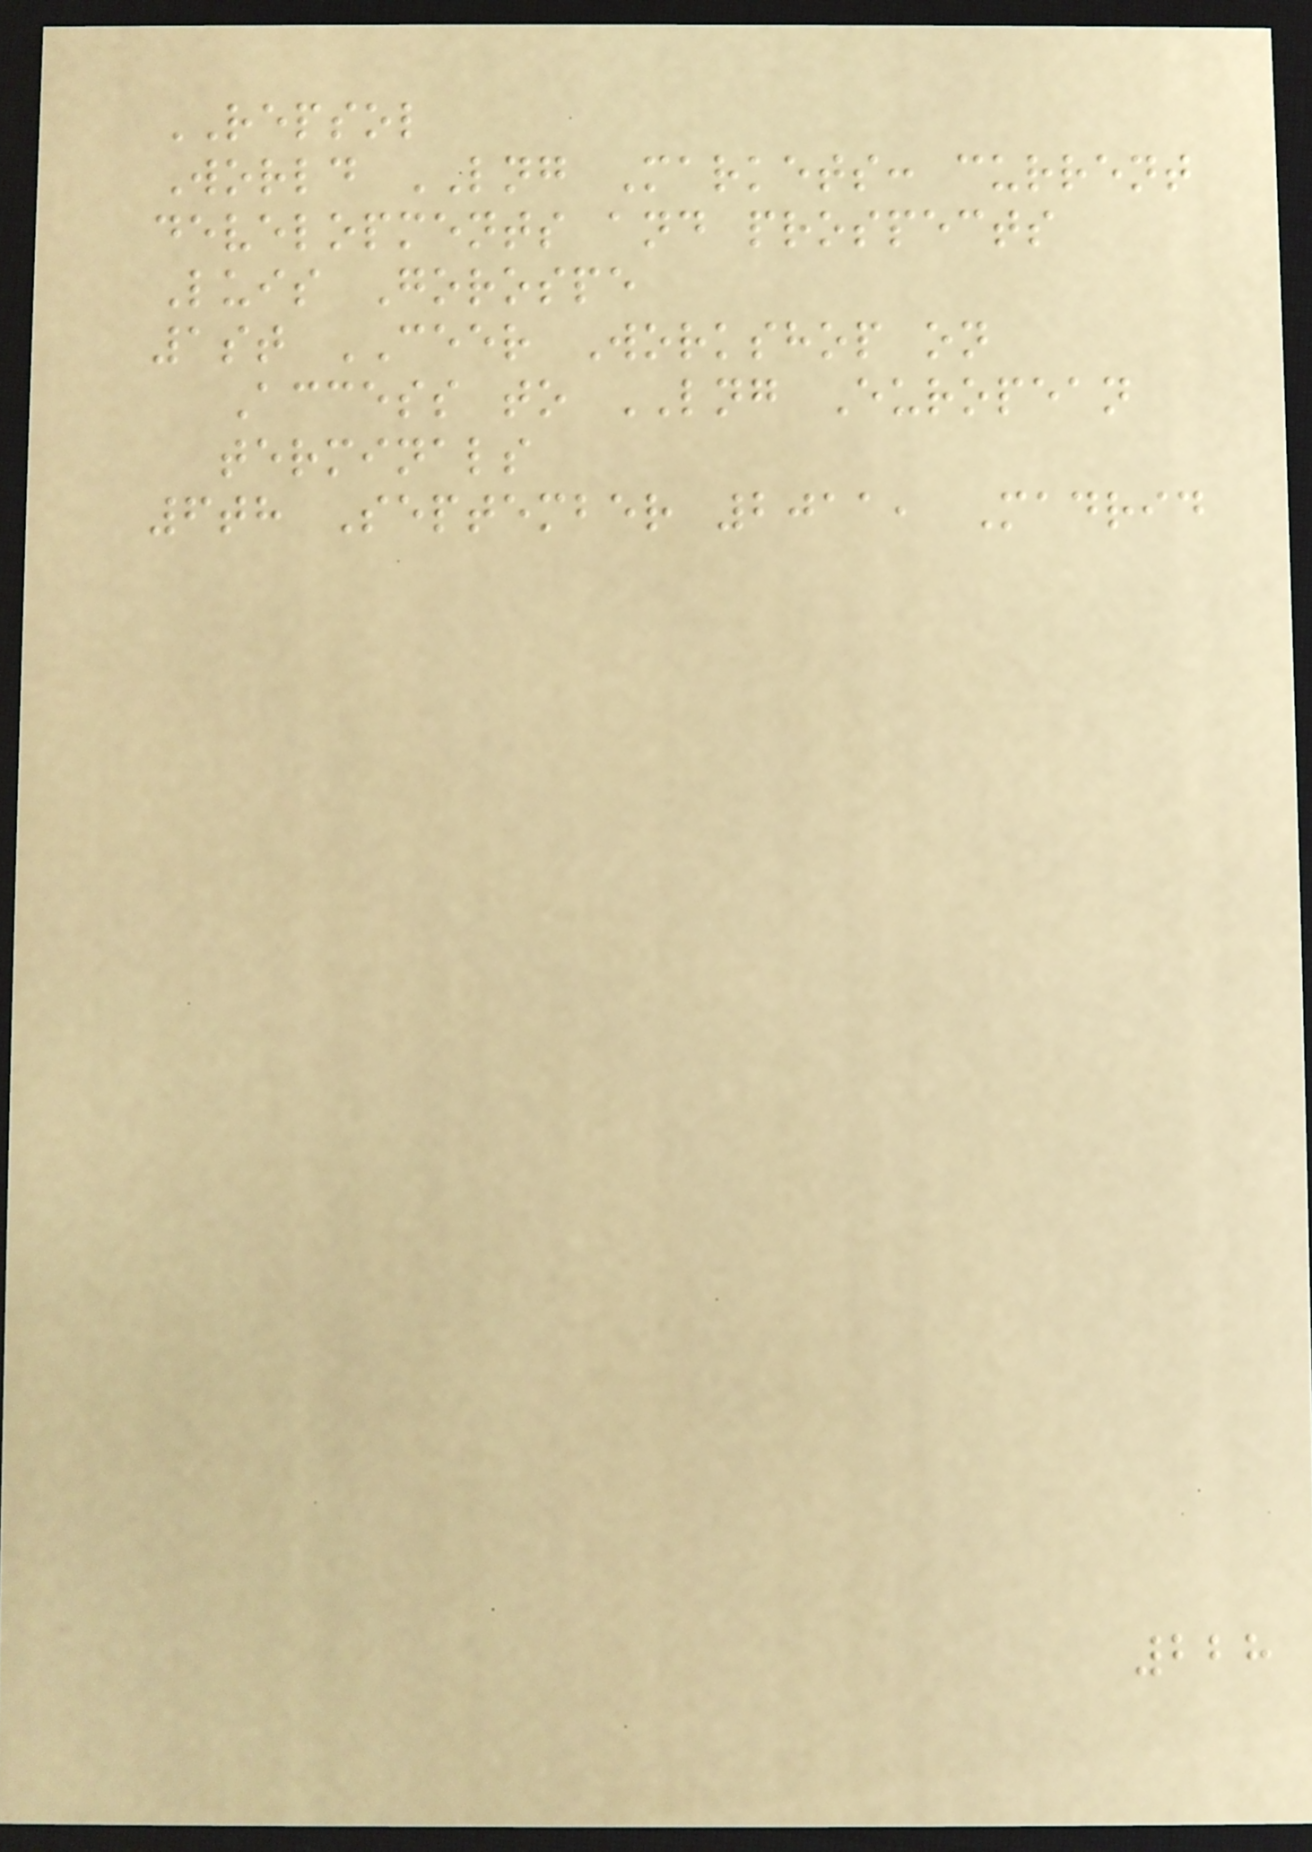REPSOL
World LNG Markets: current
developments and prospects
Luis Gorospe
1st CEER Workshop on
Access to LNG European
terminals
6th September 2011, Madrid
228
